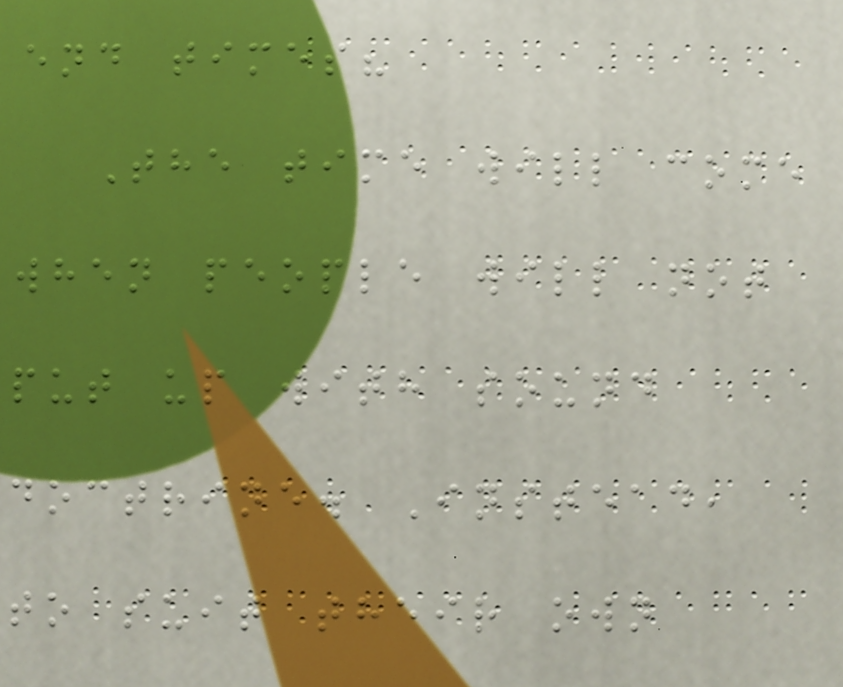end times?
The time will come
when people will not
put up with sound
doctrine. Instead,
to suit their own
